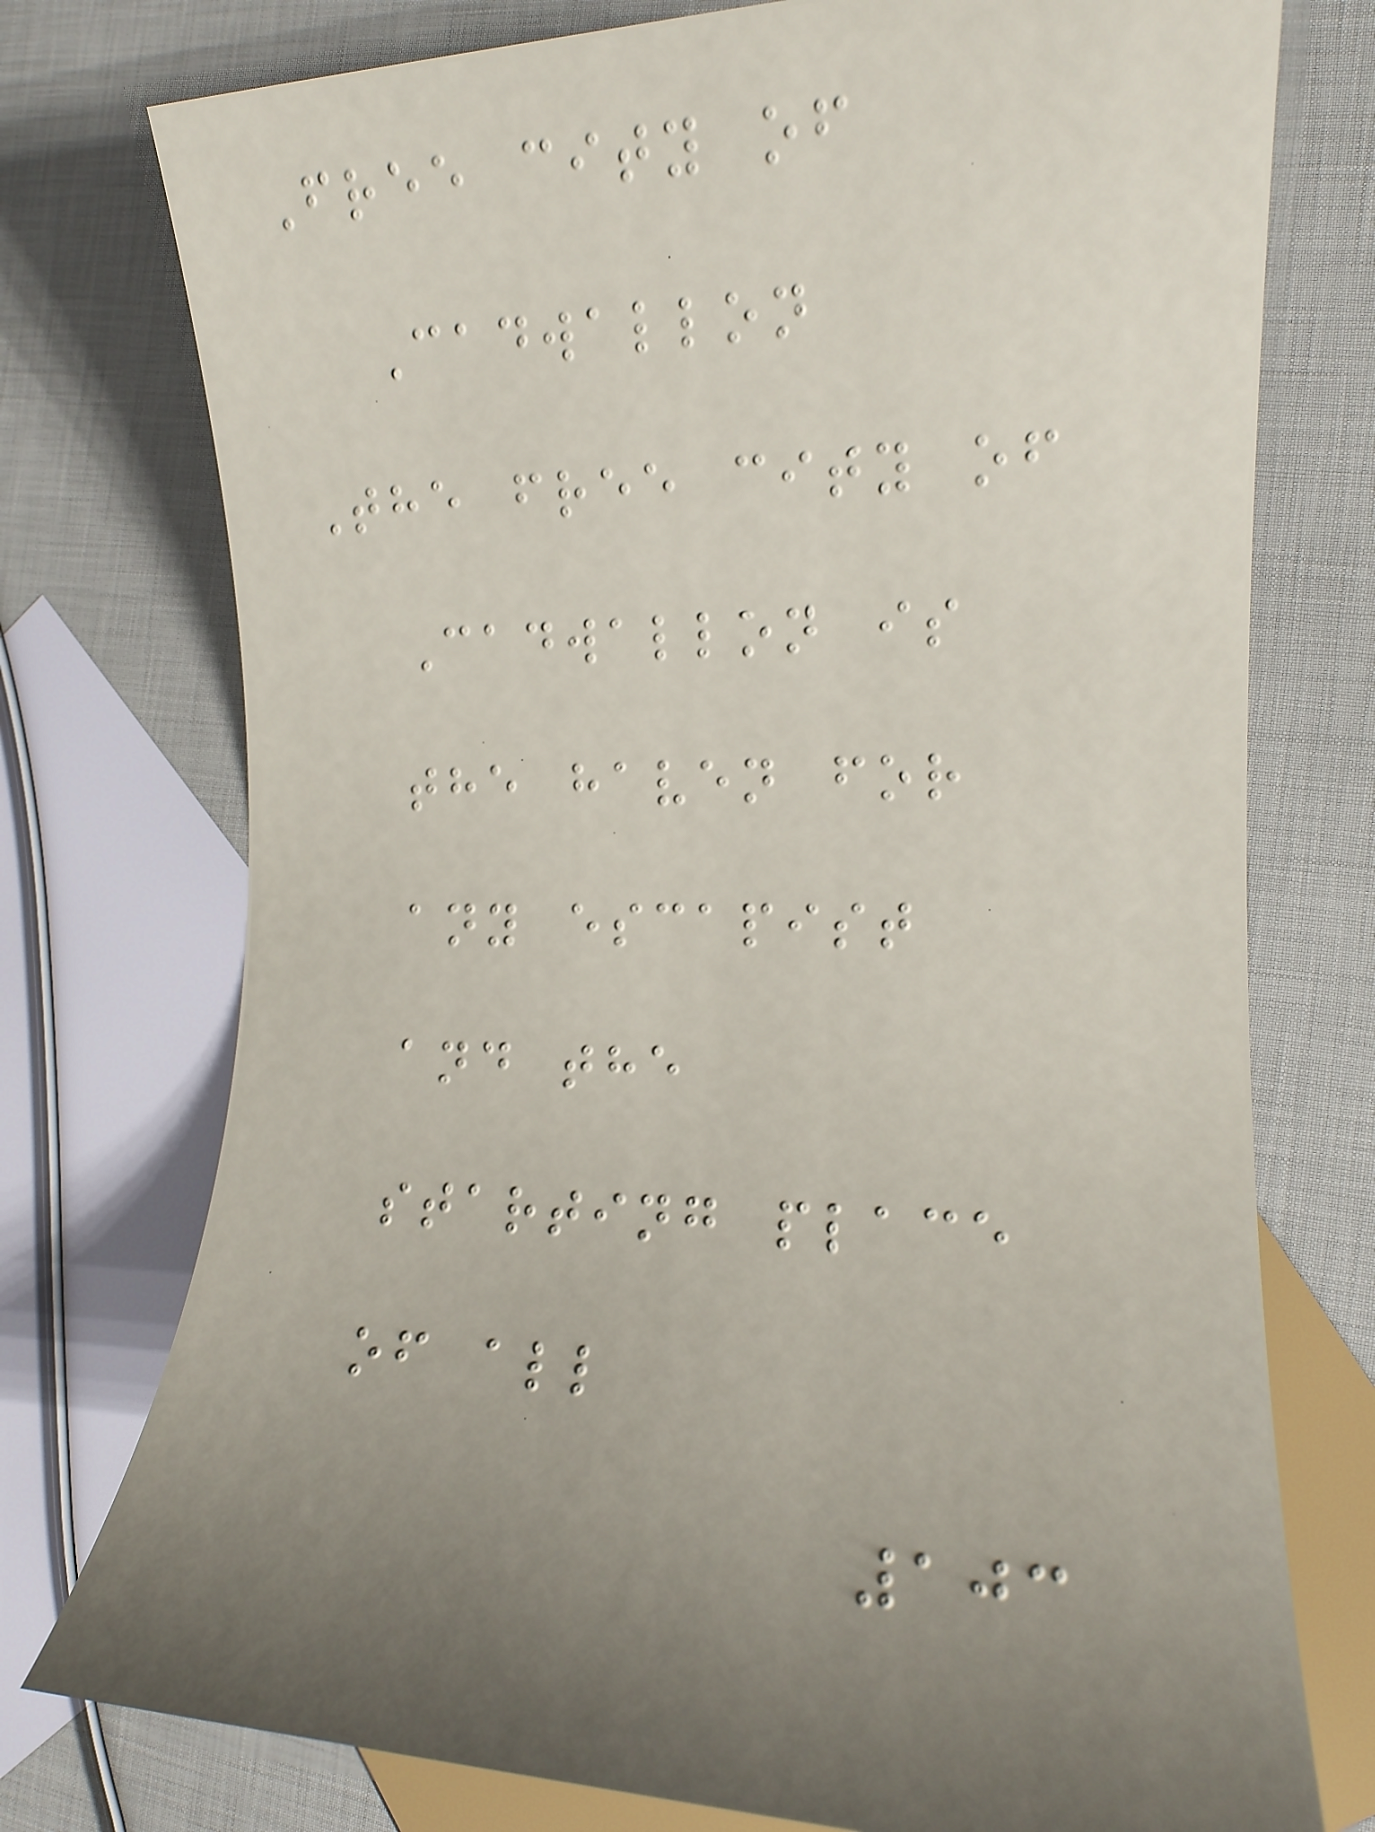Free city of
Cadwallon
The free city of
Cadwallon is
the haven for
any escapist
and the
starting place
of all
103
